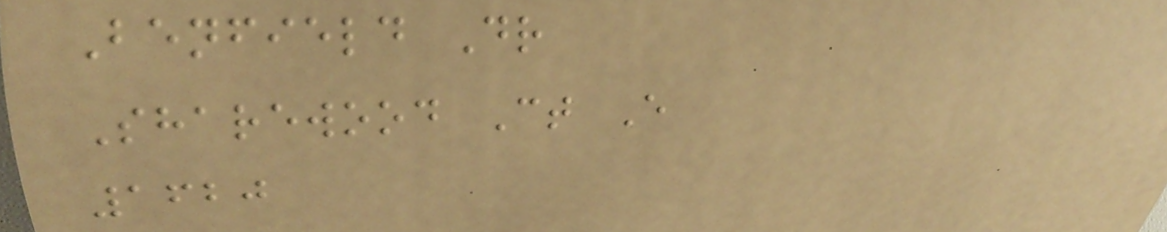Benfield Dr
Sharewood Ct E
1620
